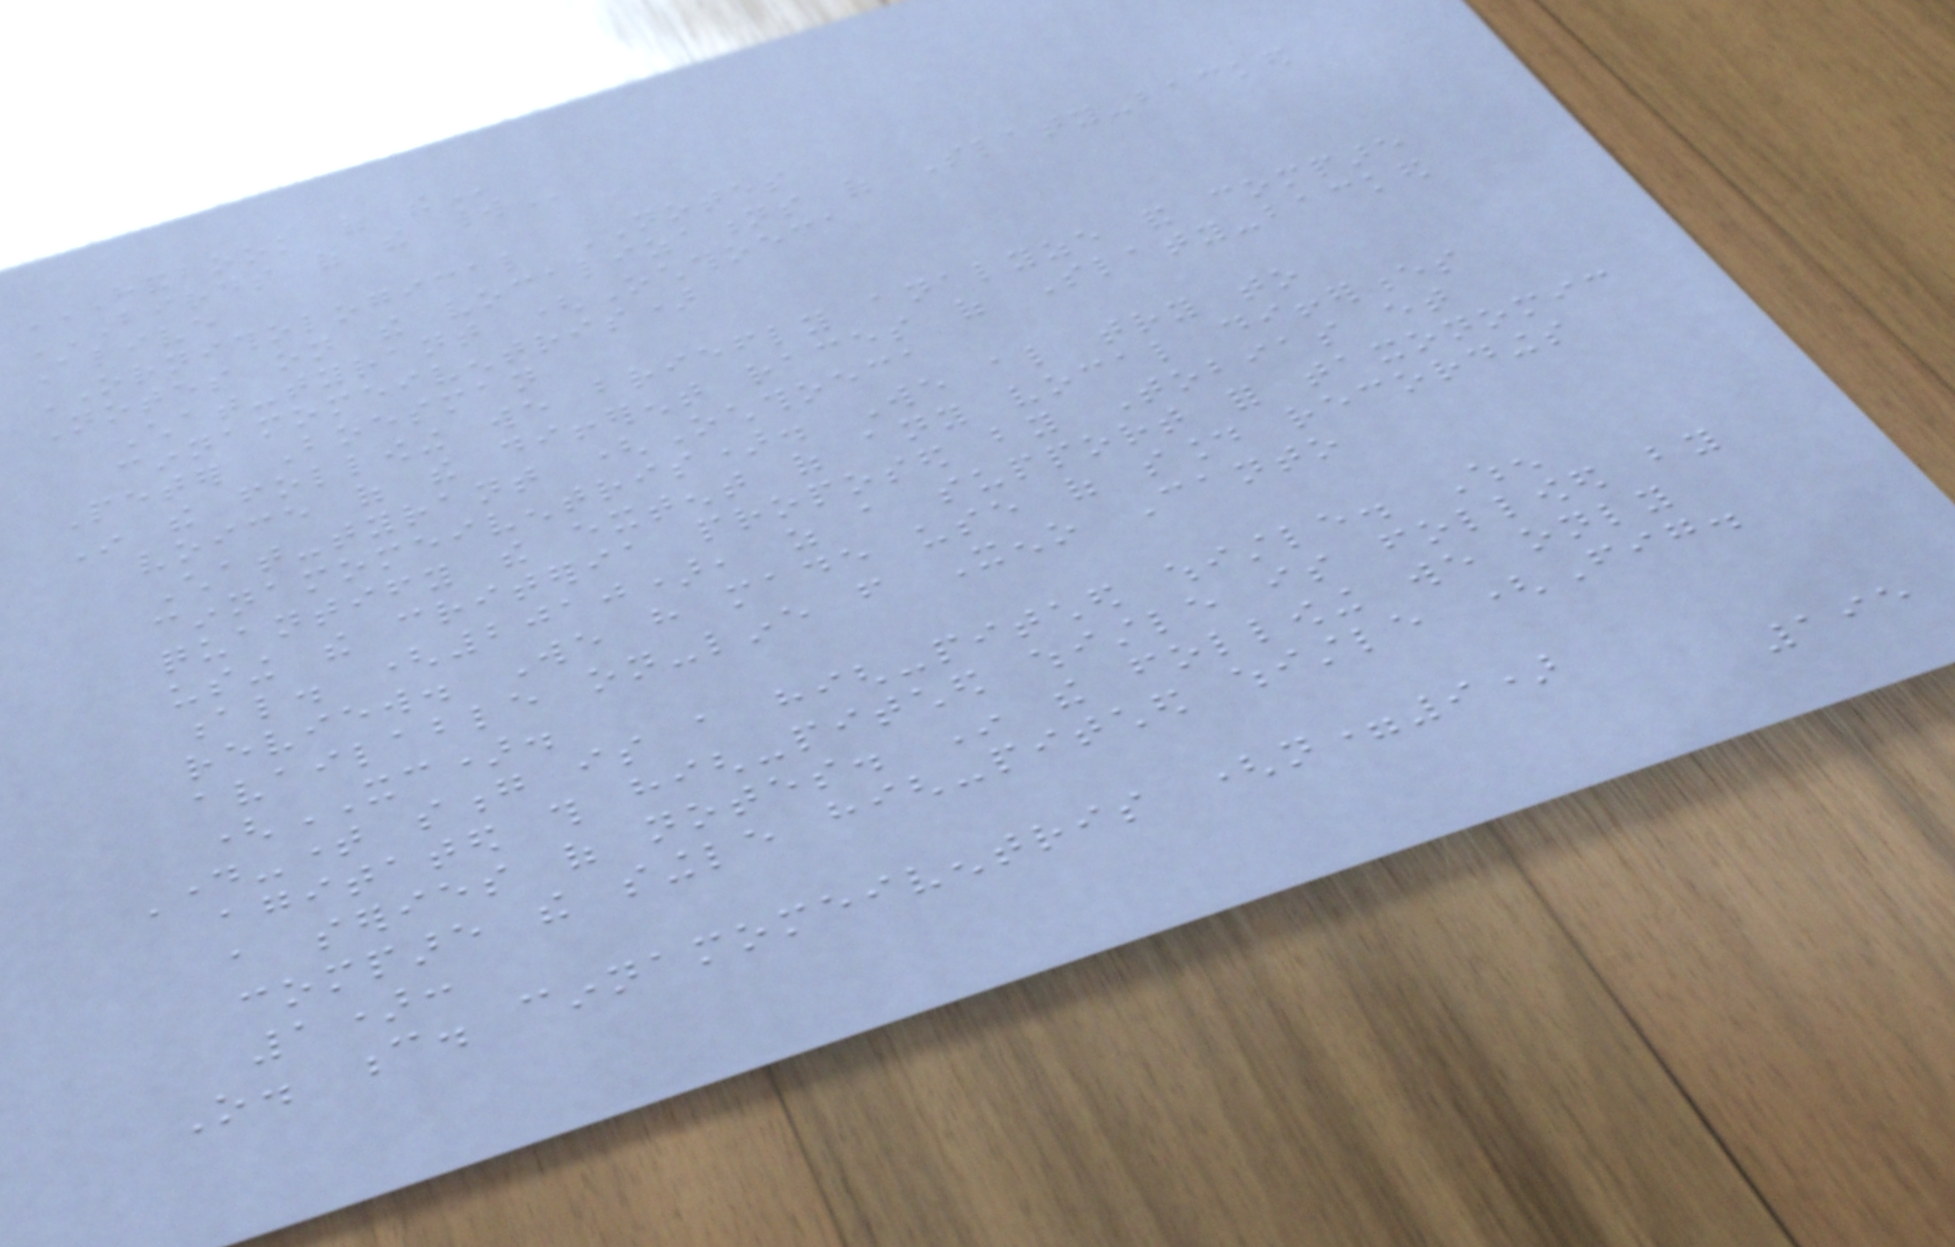HANDBOOK OF THE
BIRDS OF THE WORLD
Alive
ORNITHOLOGICAL NOTES
Notes on the vocalizations of Slaty-backed
Chat-tyrant (Ochthoeca
cinnamomeiventris)
Peter Boesman
In the following we briefly analyze and compare
voice of the different races of Slaty-backed
Chat-tyrant (Ochthoeca
cinnamomeiventris). We also try to
quantify the extent of any vocal differences
using the criteria proposed by Tobias et
al. (2010), as a support for taxonomic
review. We have made use of sound recordings
available on-line from Xeno Canto
(XC).
Day-time song is a high-pitched whistle. When
agitated this high-pitched whistle is followed by
a series of notes. In the following we only
compare the single high-pitched whistle (Fig.
1):
O. c. cinnamomeiventris (n=9)
195
